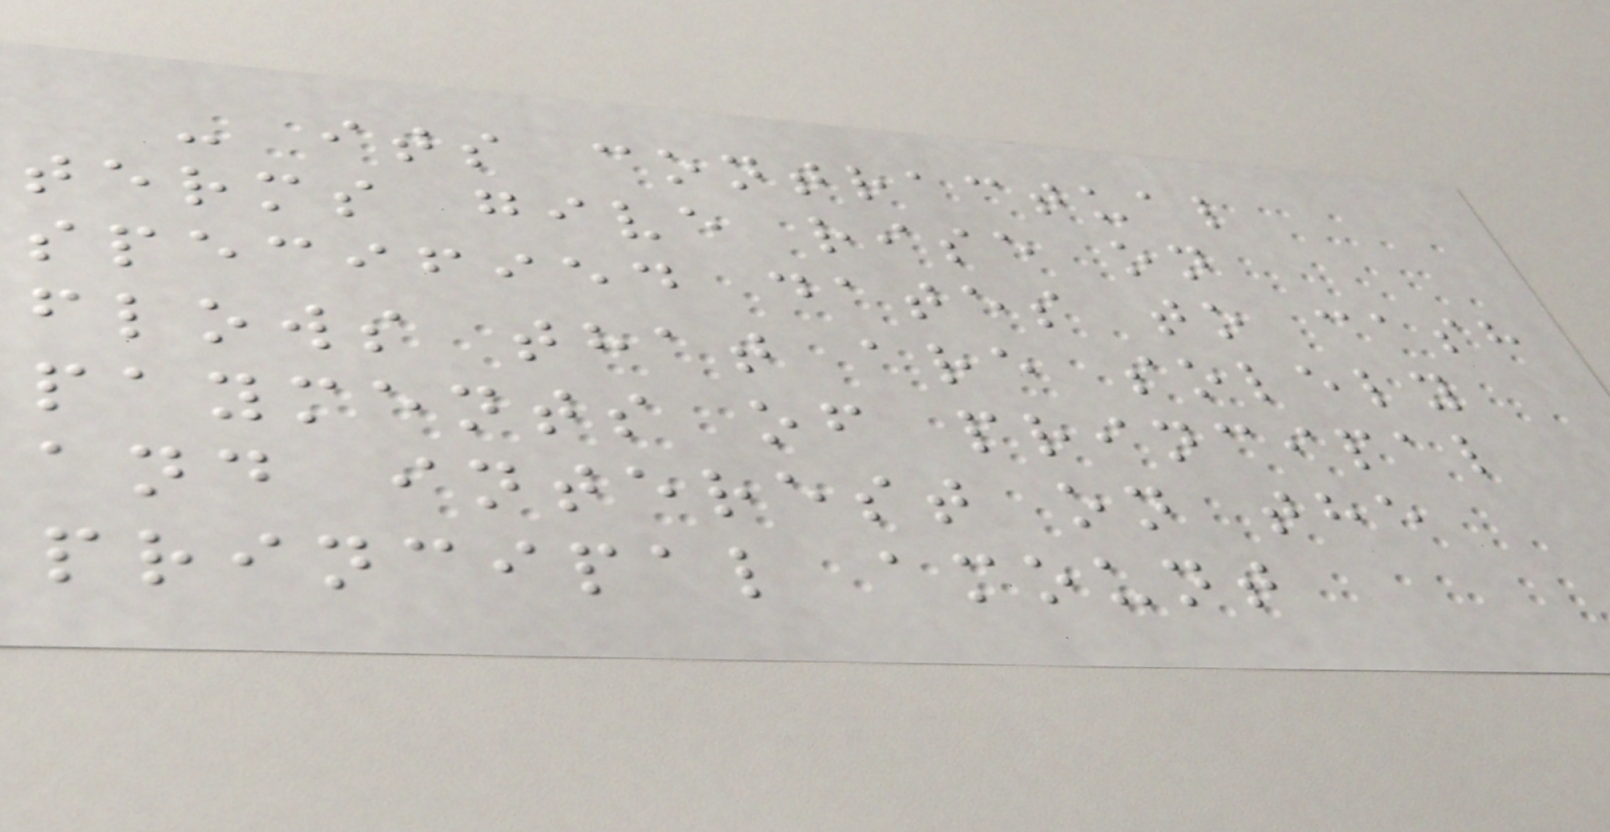- its contractual
terms give rise on
specified dates to cash
flows that are solely
payments of principal
and interest on the
principal amount
